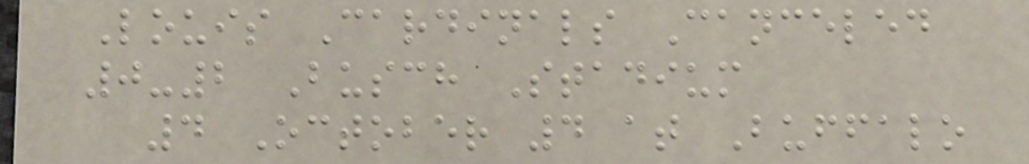Louis Cardinals Canceled
0-2 Busch Stadium
4 October 4 at Buffalo
